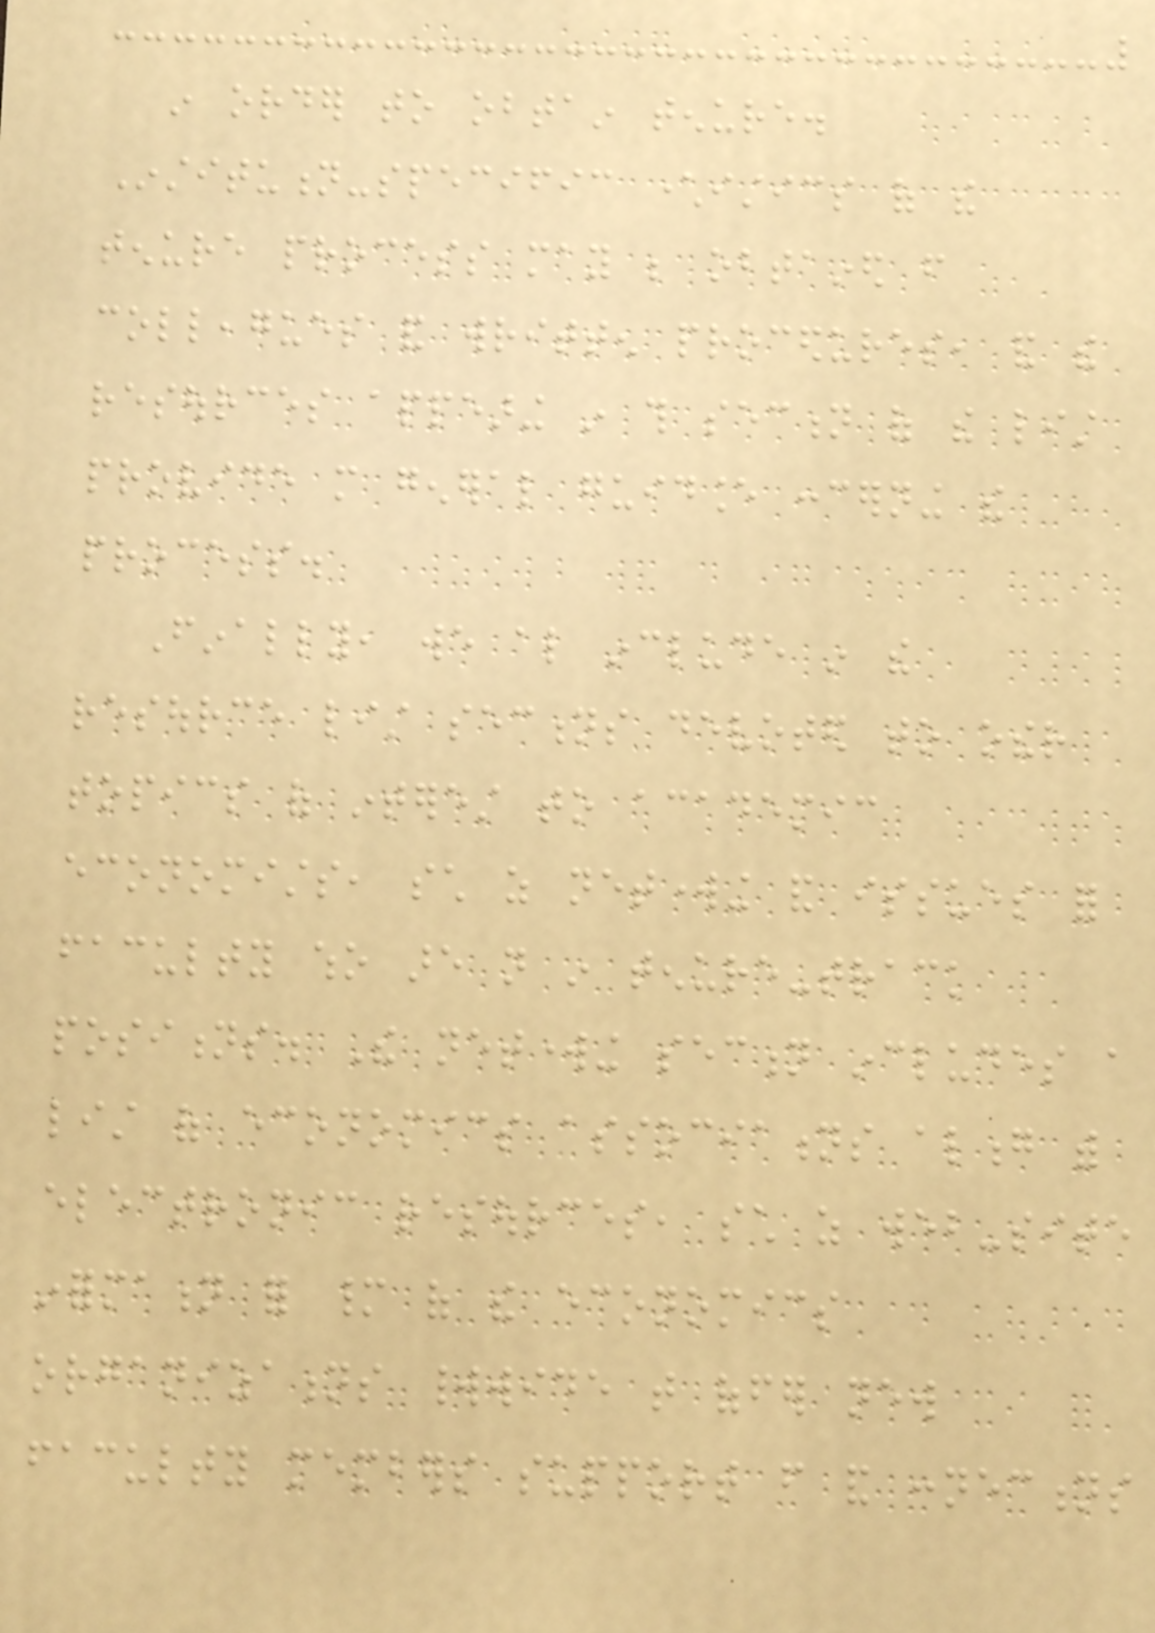in order to obtain tenure.
Institution-specific characteristics of the
tenure process may be obtained from
colleagues and written procedures, and the
resources appearing in this section of the list
provide more general guidance concerning the
process.
Finally, we also include in the
resource list sections devoted to other
topics of interest to academic
economists, such as networking and issues for
faculty who are not in tenure-track
positions. The networking section includes a
list of economics associations along with
electronic resources, such as web-site
information for many of the economics
organizations worldwide that offer new
faculty members support from and connections
